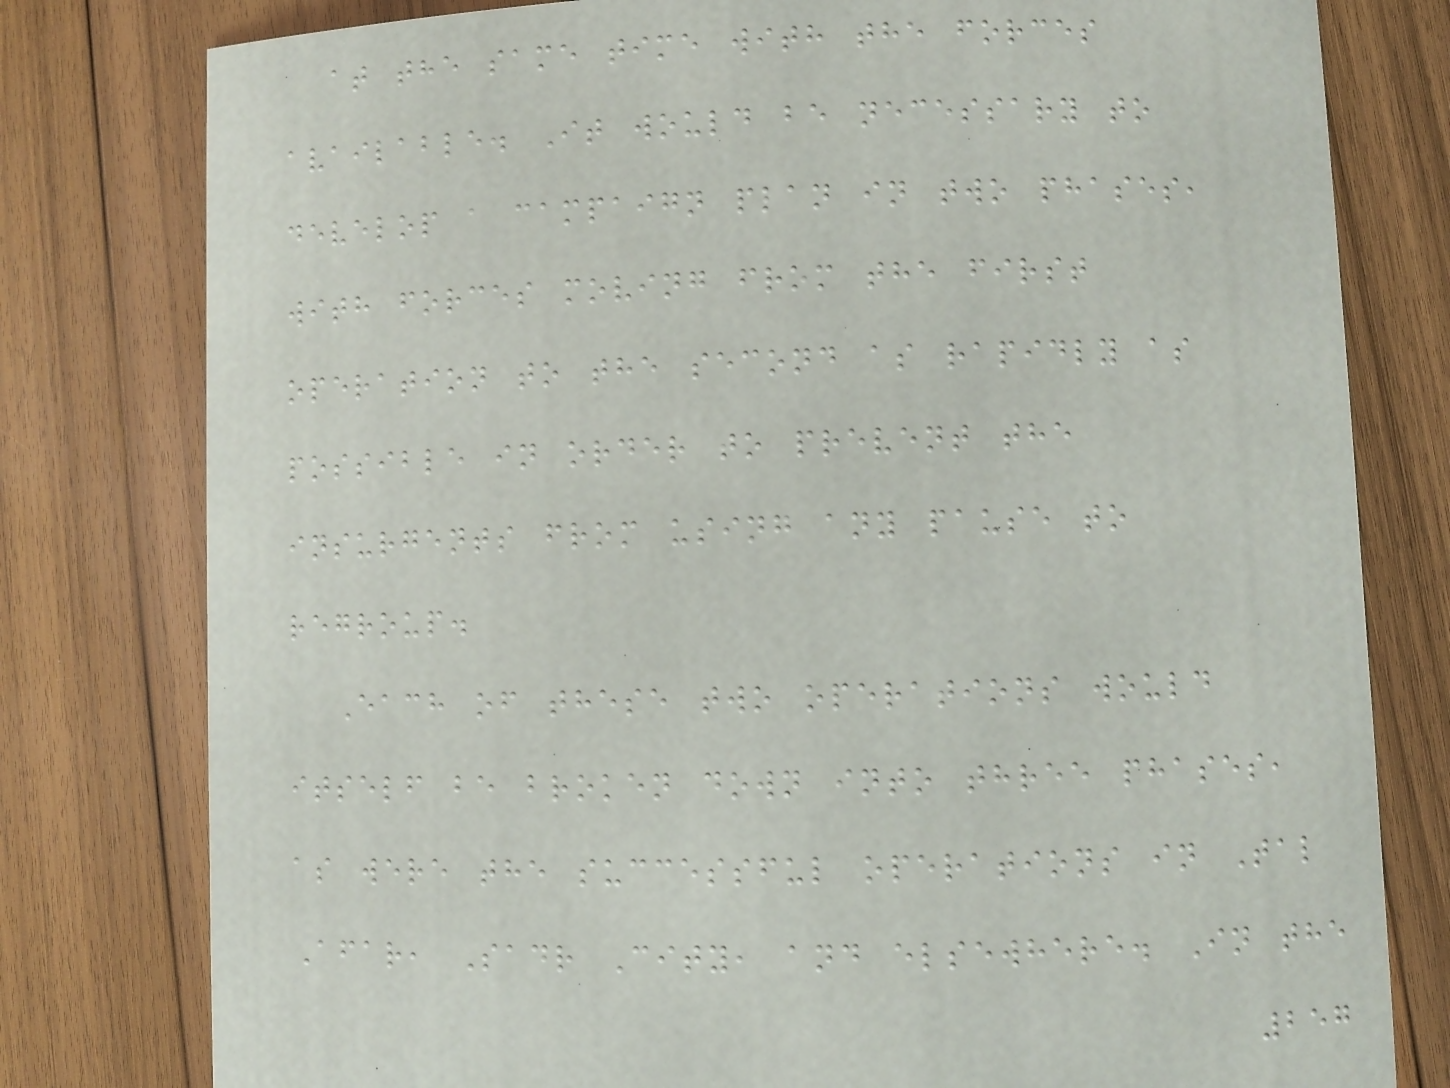at the same time with the forces
available. It would be necessary to
develop a campaign plan in two phases,
with forces moving from the first
operation to the second as rapidly as
possible in order to prevent the
insurgents from using any pause to
regroup.
Each of these two operations would
itself be broken down into three phases,
as were the successful operations in Tal
Afar, Sadr City, and elsewhere. In the
257
